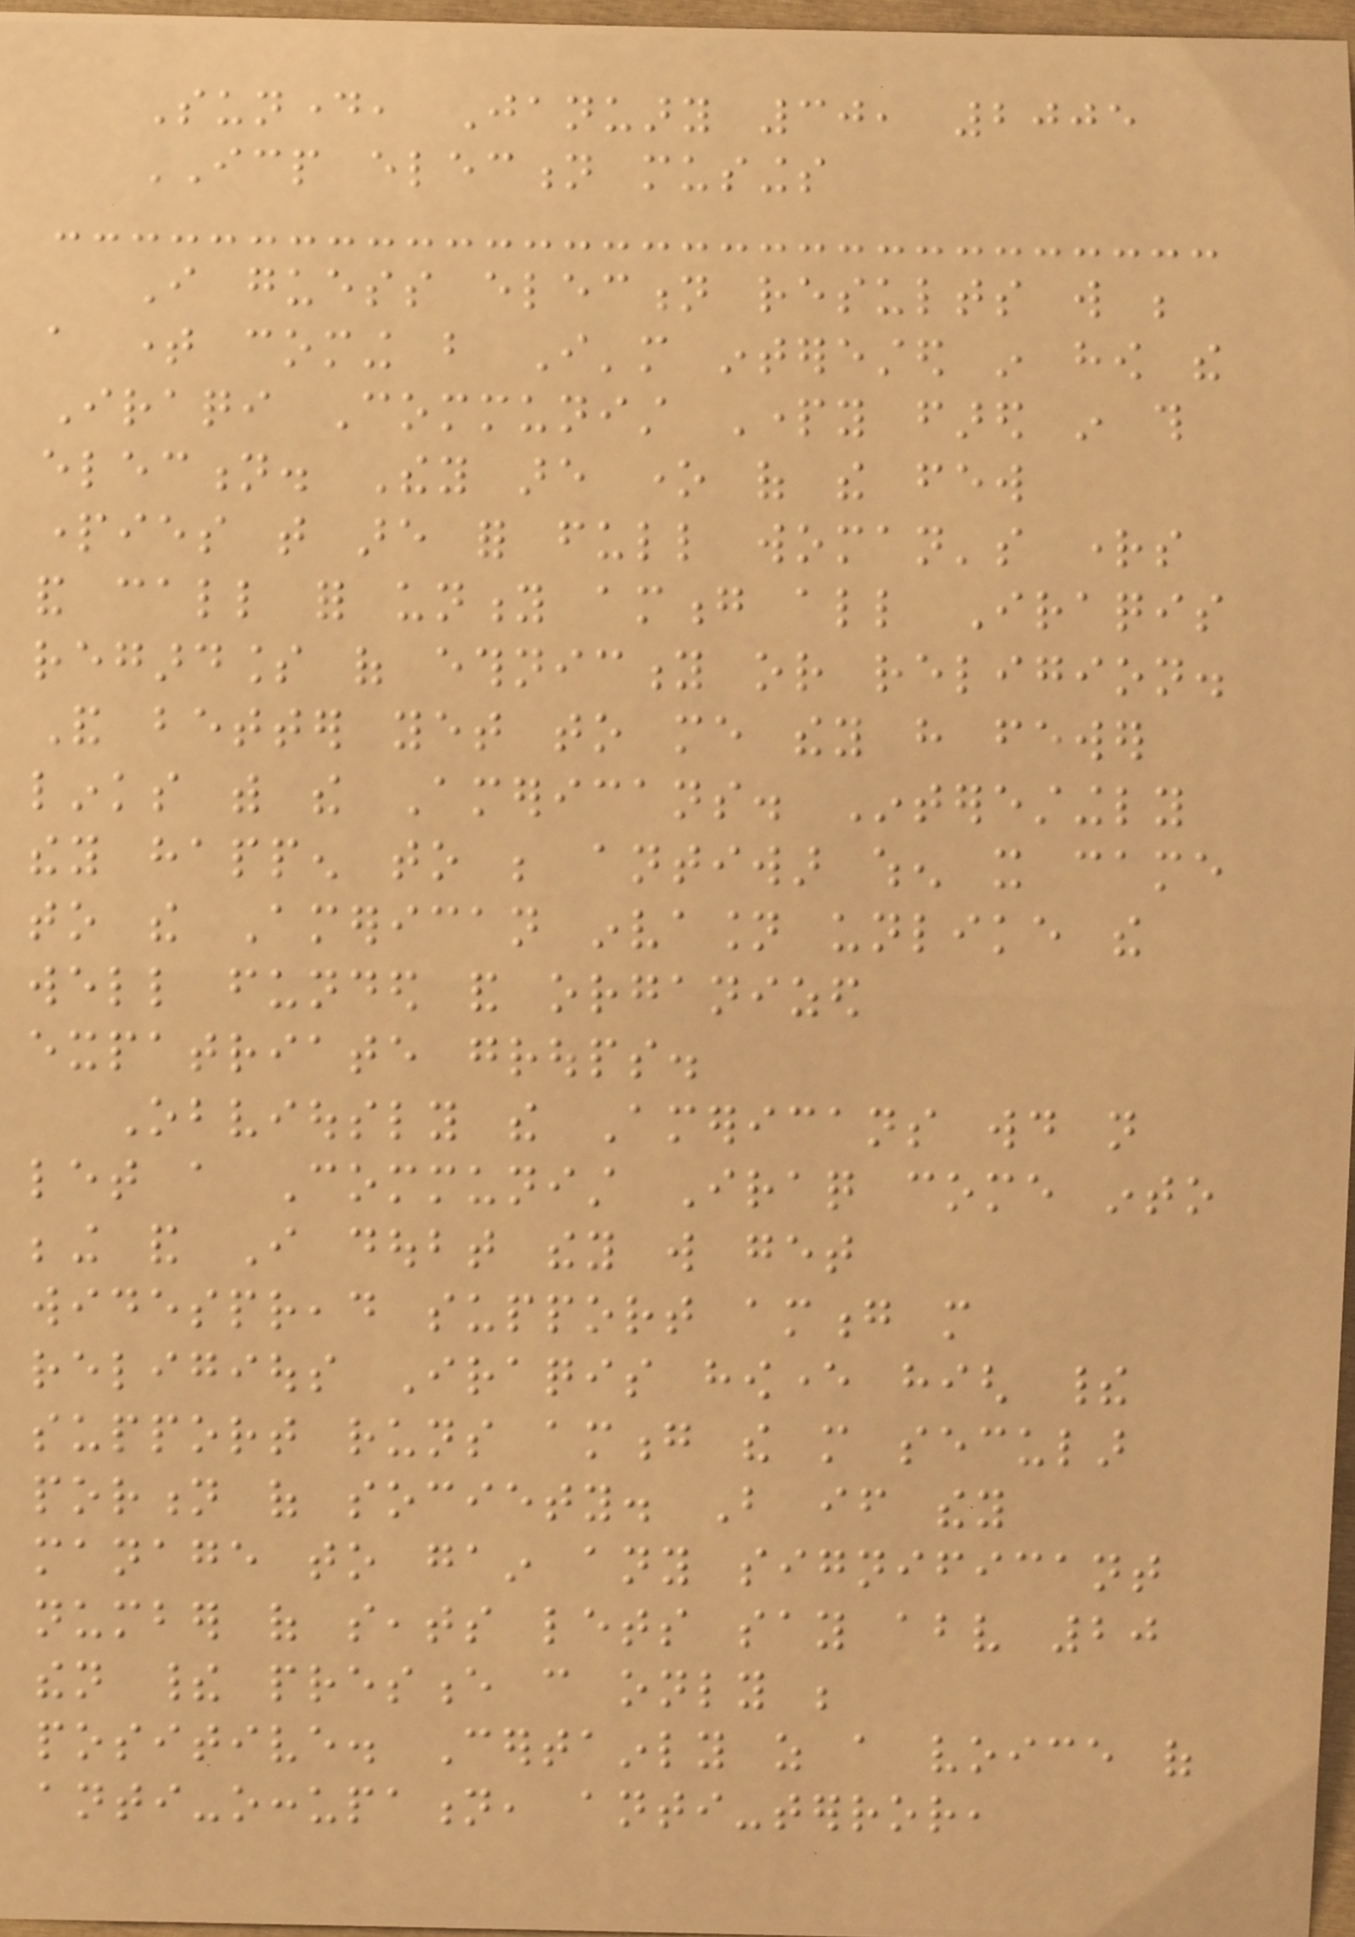Sunday, January 30, 2005
ICP election musings
I guess election results will be
a time coming but I'm interested in how the
Iraqi Communist Party fared in this
election. They are one of the few
parties that are for full woman's rights
and call for unity among all Iraqis
regardless of ethnicity or religion.
And better yet to me they have fewer
links with the Americans. Interestingly
they happen to be antiwar when it came
to the American invasion unlike the
well funded and organized
expatriate groups.
Obviously the Americans would not
let a Communist Iraq come into
being and I doubt they will get
widespread support among more
religious Iraqis however high their
support runs among the more secular
portion of society. But if they
manage to gain any significant
number of seats lets say above 20
then their presence can only be
positive. Certainly as a voice of
anti-occupation, anti-terror,
